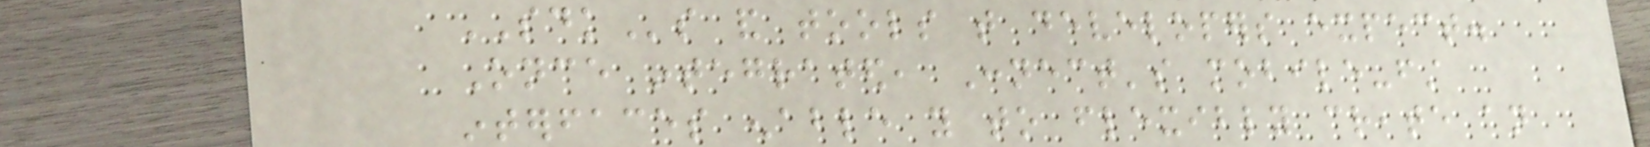SDKs and tools that developers expect.
Once integrated, Connect's mobile-first
interfaces enable you to flexibly create an
